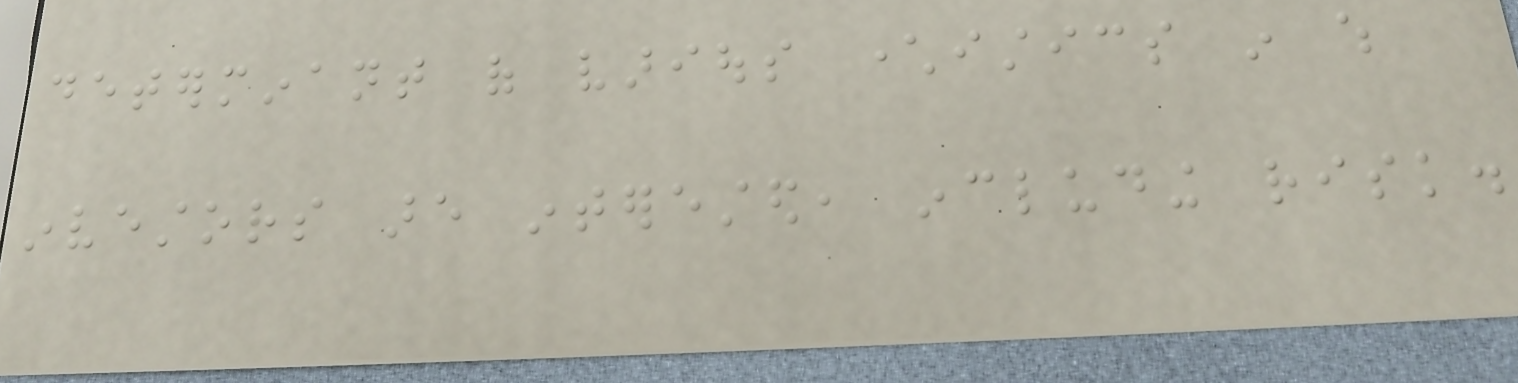determinant of various characteristics in which
investors are interested, including risk.
